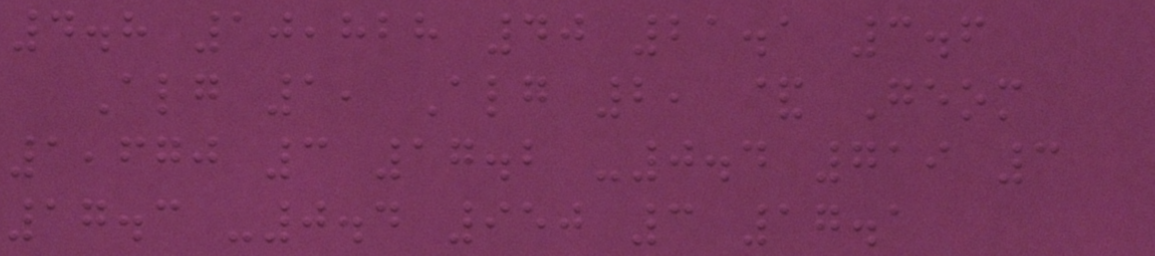4.8 10,828 40 21.1 3.6
Alg 1, Alg 2, & Geom
1,670 3 17.2 -0.4 719 3
17.3 -0.4 950 3 17.1
